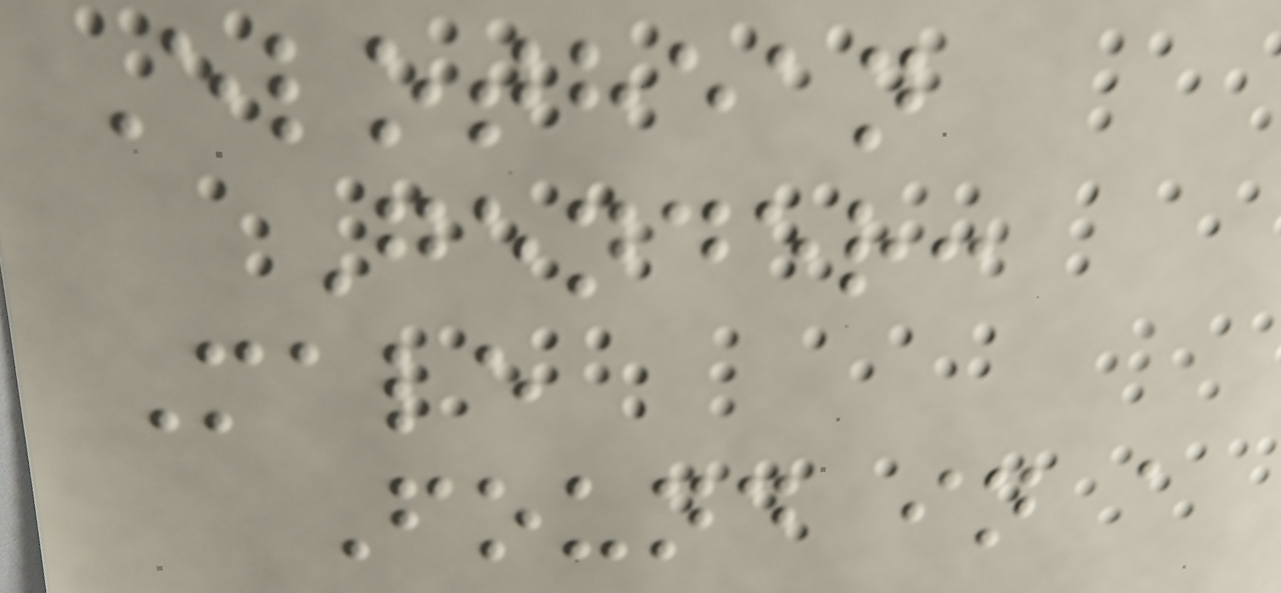Elothean
Gender:
Male
Found in a
